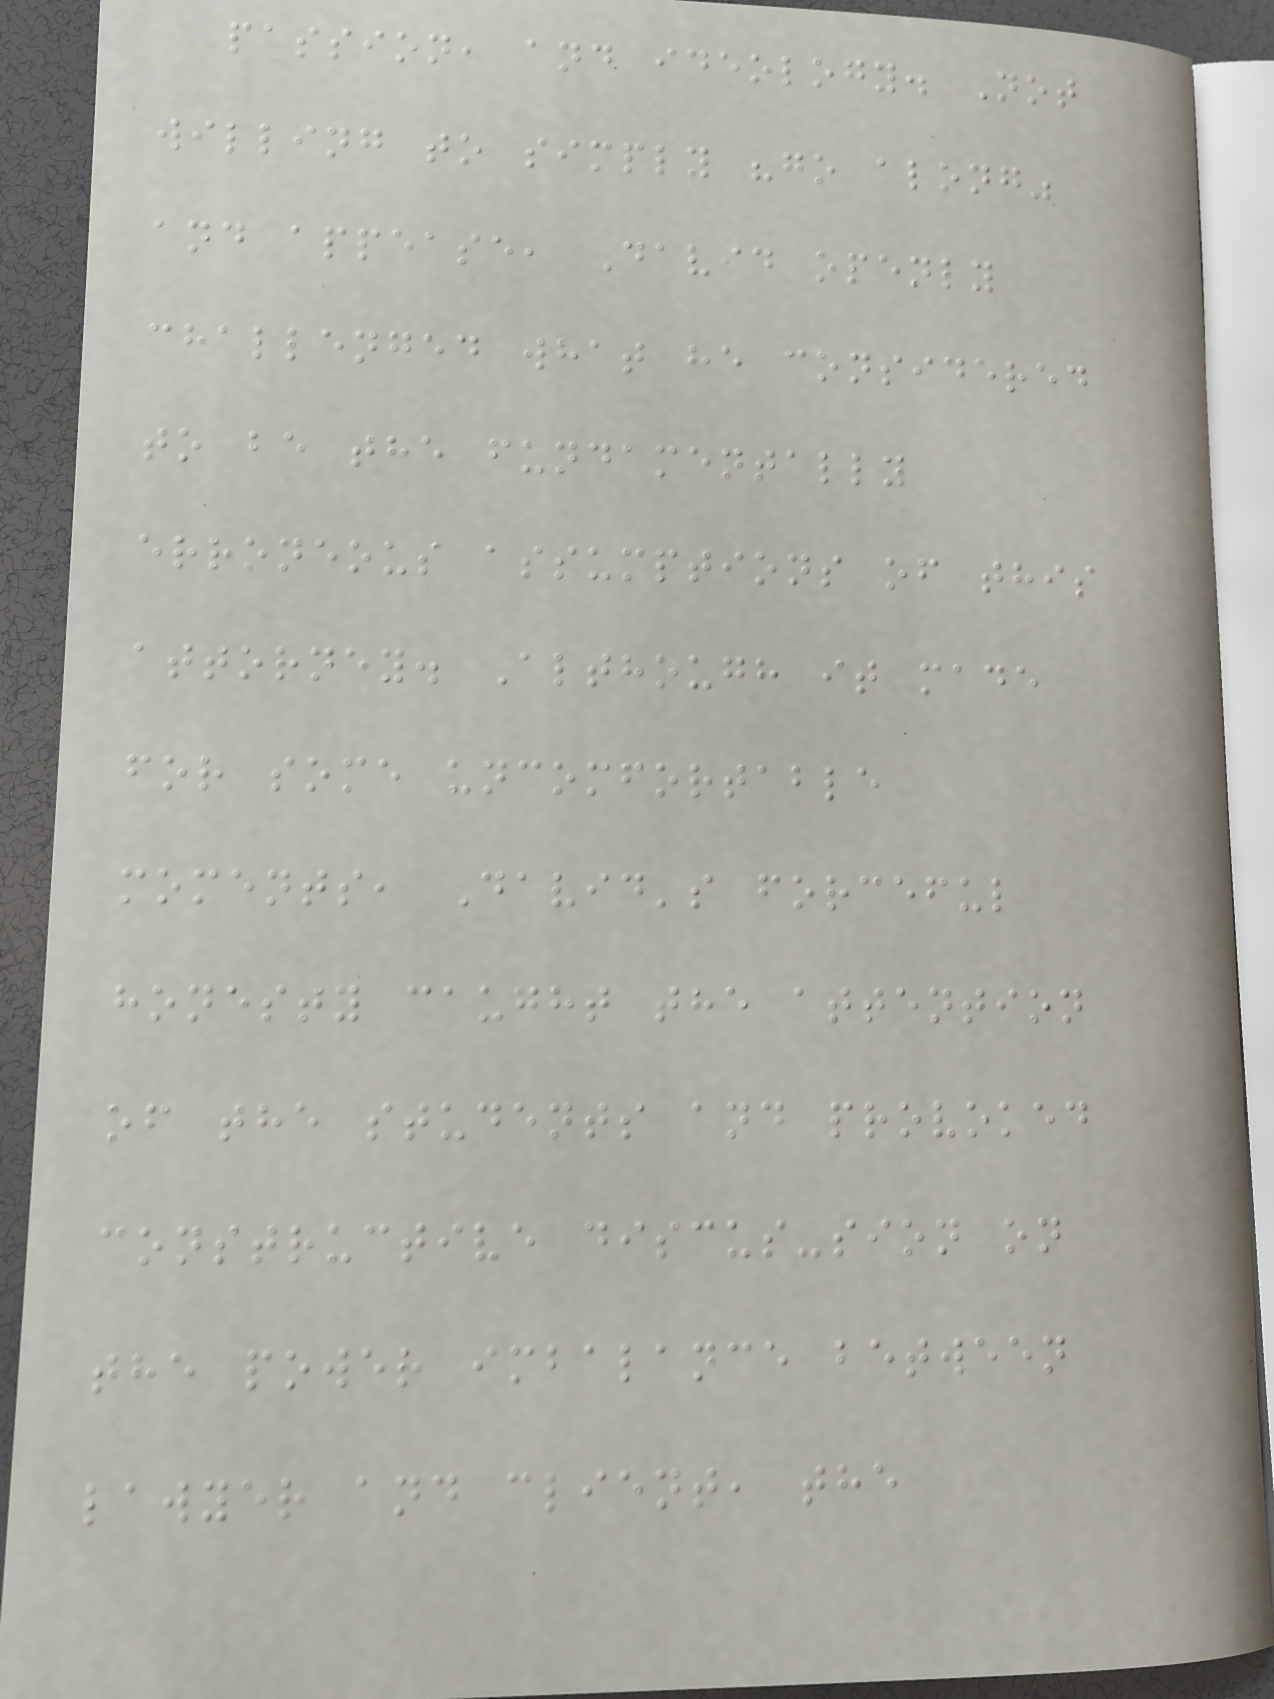passion, and ideology. Not
willing to simply "go along"
and appease, David openly
challenged what he considered
to be the fundamentally
erroneous assumptions of this
attorney. Although it made
for some uncomfortable
moments, David's forceful
honesty caught the attention
of the students and provoked
constructive discus-sion on
the power imbalance between
lawyer and client, the
